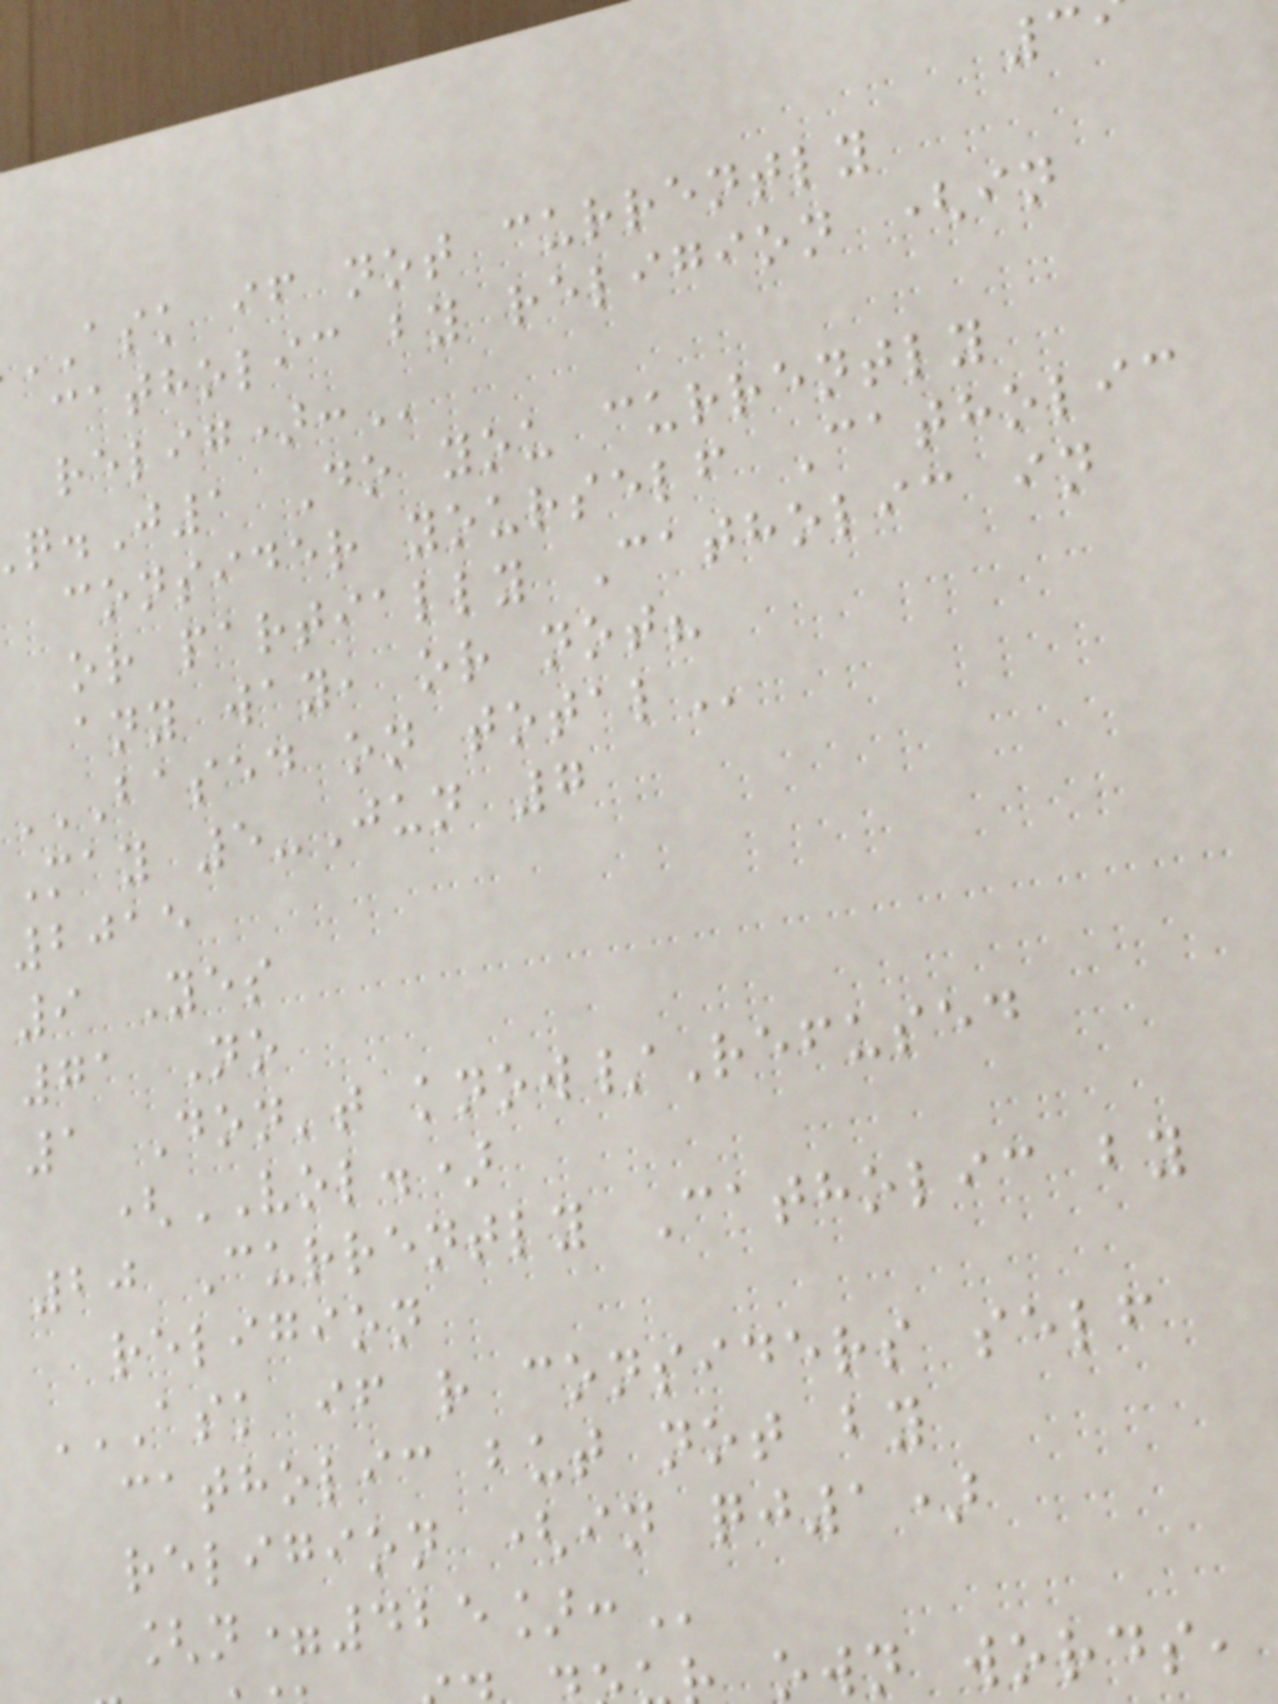ASK if not currently
catholic by religion (in
.J1 Do you currently
consider yourself Catholic
or partially Catholic in
any way, or not?
BASED ON TOTAL
May 5-Jun 7
2015
9 Yes
71 No
1 Don't know/Refused
(VOL.)
20 Currently Catholic by
religion
ASK IF R CONSIDERS SELF
catholic but not by
religion (in qj1)
own words,
